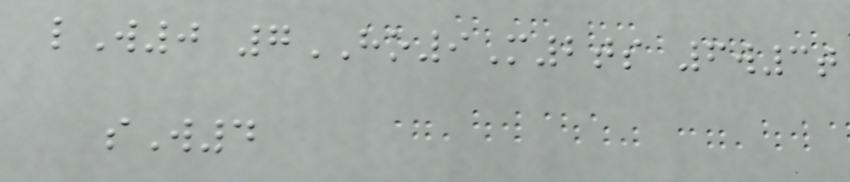lW0 7HO9M2ts 6w3t
sW4
